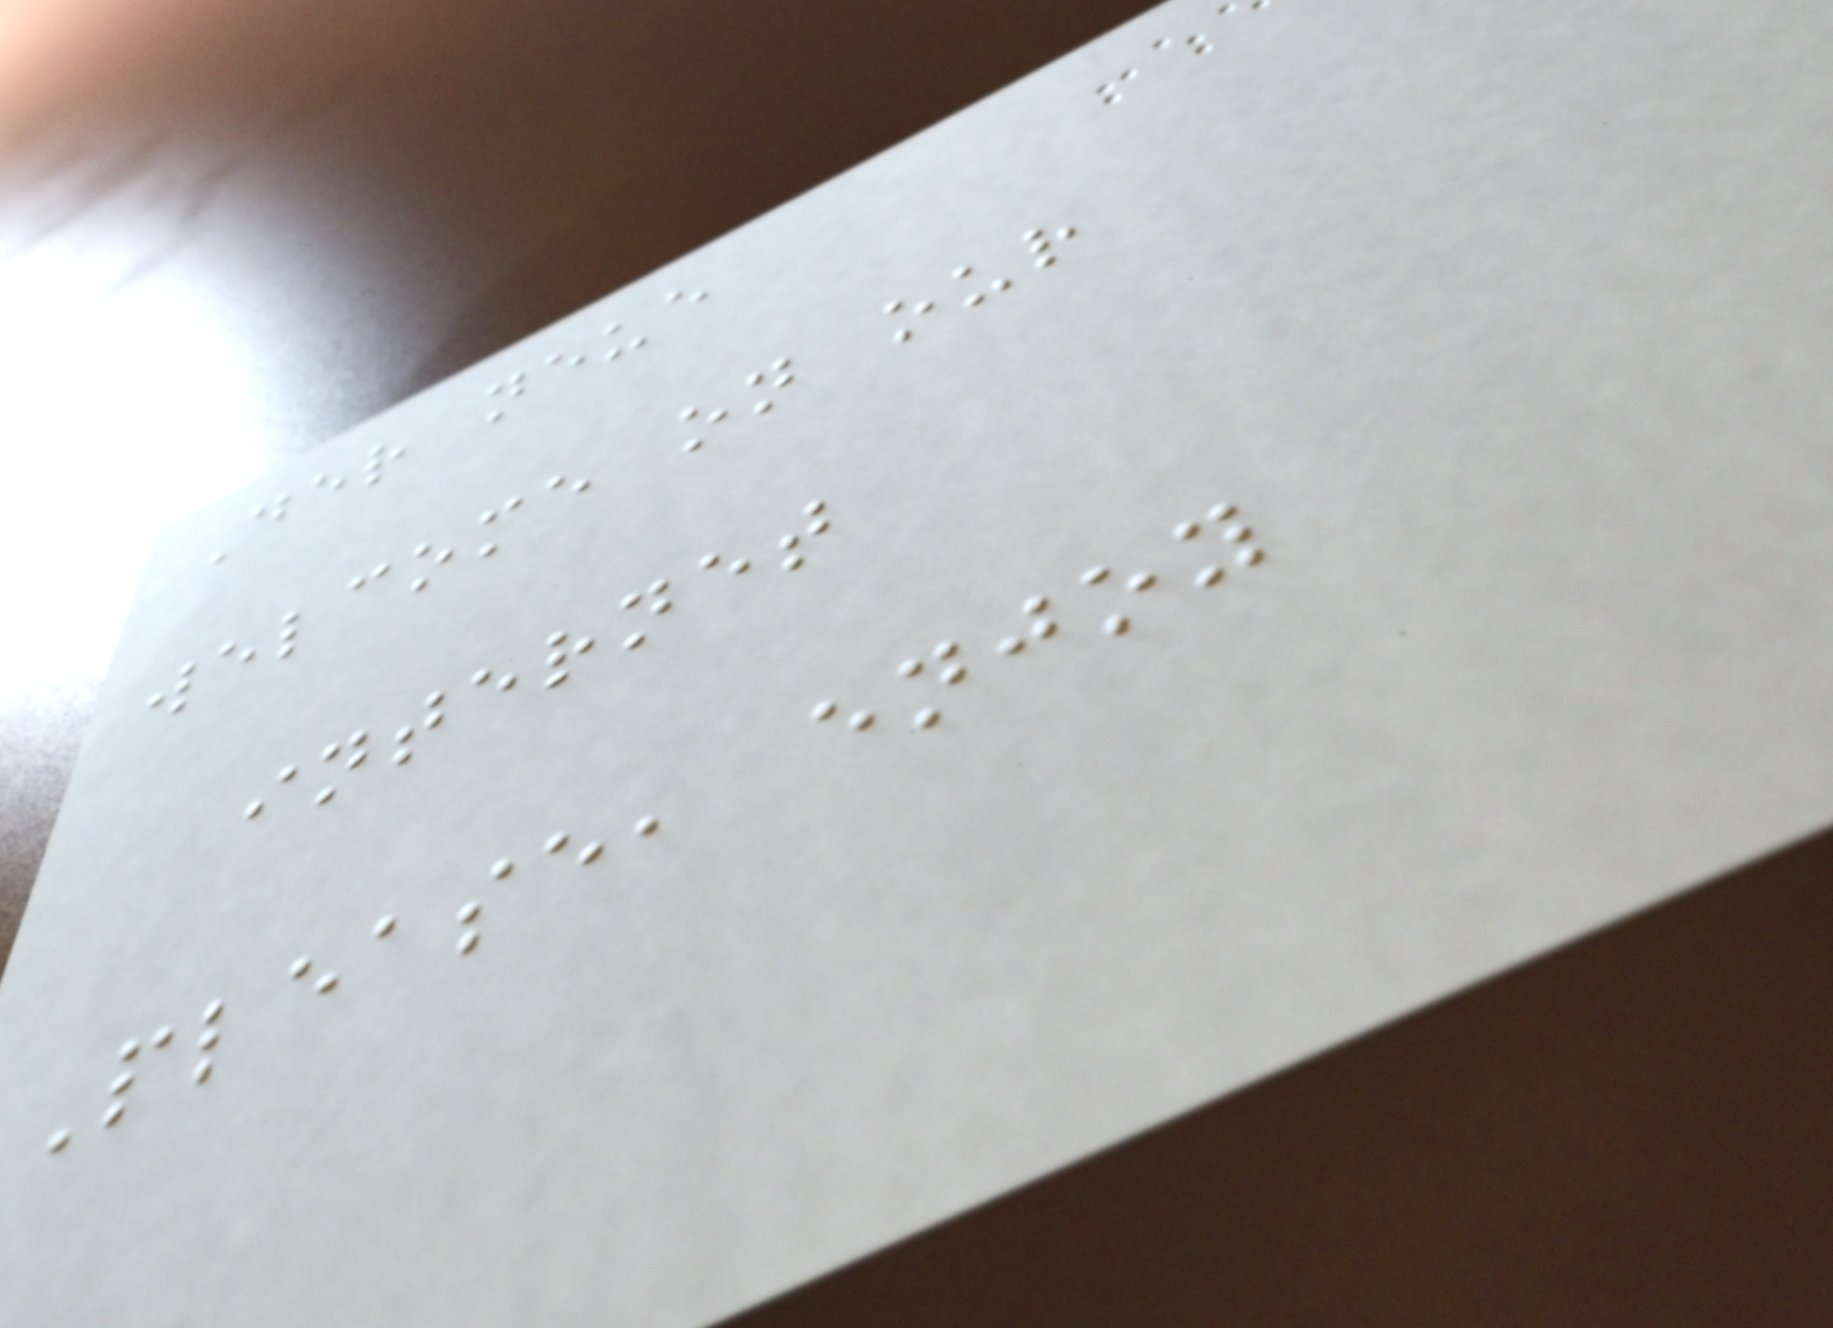Der neue
welcome on our
internet
Please, enjoy
